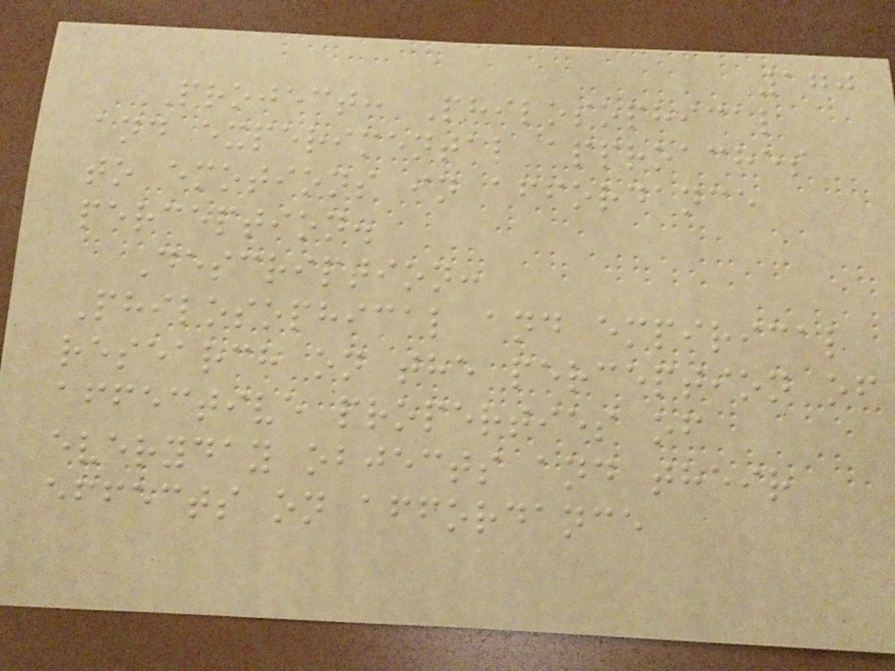170
Project: Philosophical
and experimental approaches
to emotions in affordance
perception.
Description:
Philosophical and empirical
research on the perception of
affective properties of
everyday objects and their
effects on affordance
